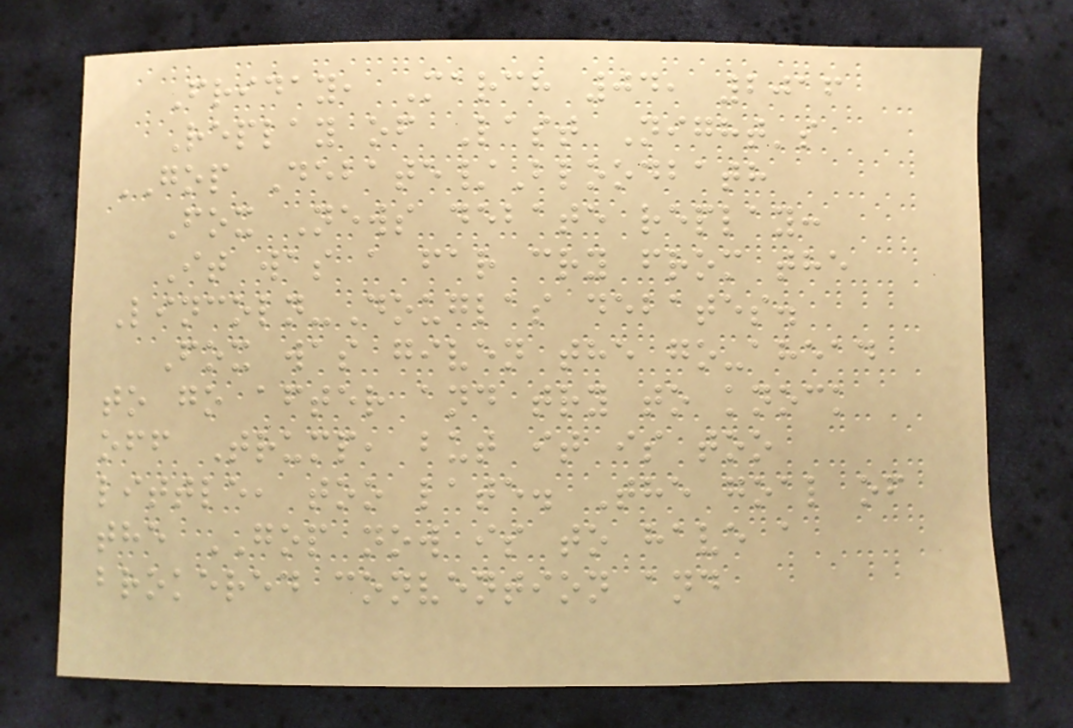Friday, March 04, 2016
Replay of Last Night's
GOP Debate/Bloodbath
Fox News debate replay:
It was a far cry from the
Lincoln-Douglas debates.
Fox was given the go-ahead
to go after and try to knock
off Trump, but it is too
little, too late. The goal of
the GOP now is to have a
brokered convention and
